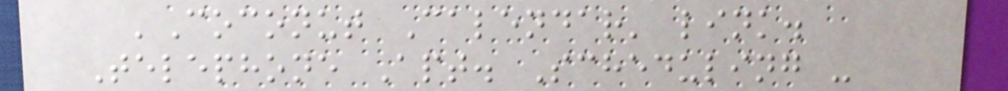'Coconut Calendar' link.
Telephone Apt. Scheduling -
